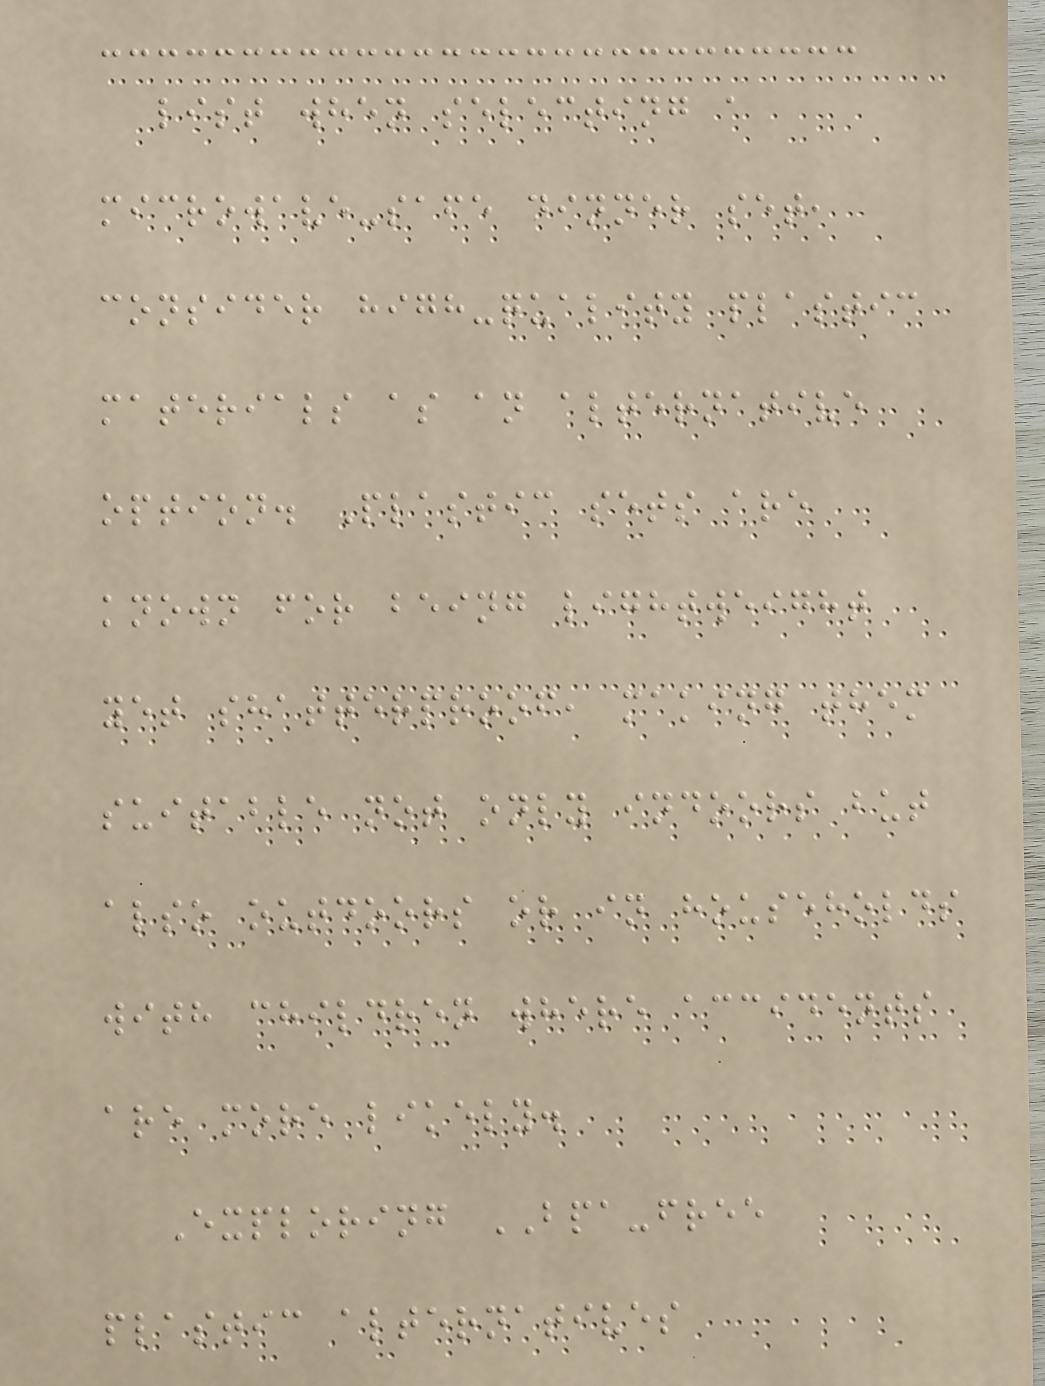list when selecting a
microwave-safe dinner set,
consider high-quality plastic
materials as an alternative
option. Plastic sets are
known for being lightweight
yet shatterproof, making them
suitable not only indoors but
also outdoors or in households
with children where accidents
are more likely.
Exploring BPA-free
plastic alternatives
